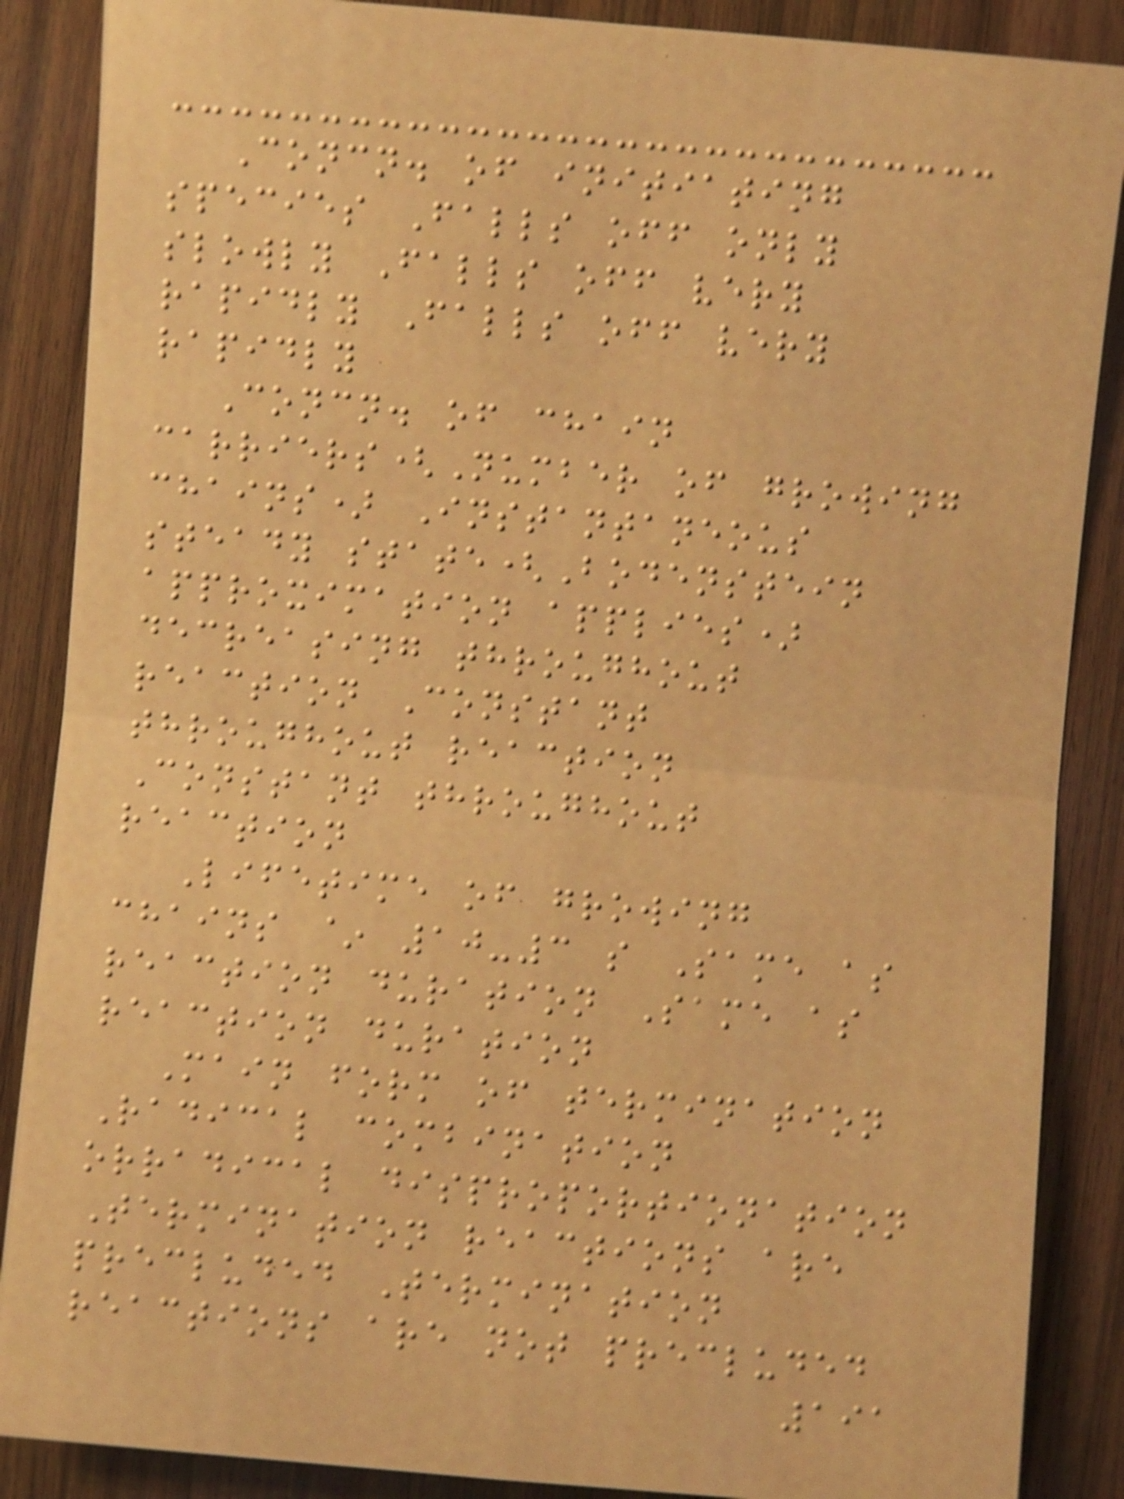Concn. of initiating
species Falls off only
slowly Falls off very
rapidly Falls off very
rapidly
Concn. of chain
carriers(Number of growing
chains) Instantaneous
steady state(Bodenstein
approximation applies)
decreasing throughout
reaction Constant
throughout reaction
Constant throughout
reaction
Lifetime of growing
chains ~ 10-3 s Same as
reaction duration Same as
reaction duration
Main form of termination
Radical combination
orradical disproportionation
Termination reactions are
precluded Termination
reactions are not precluded
191
